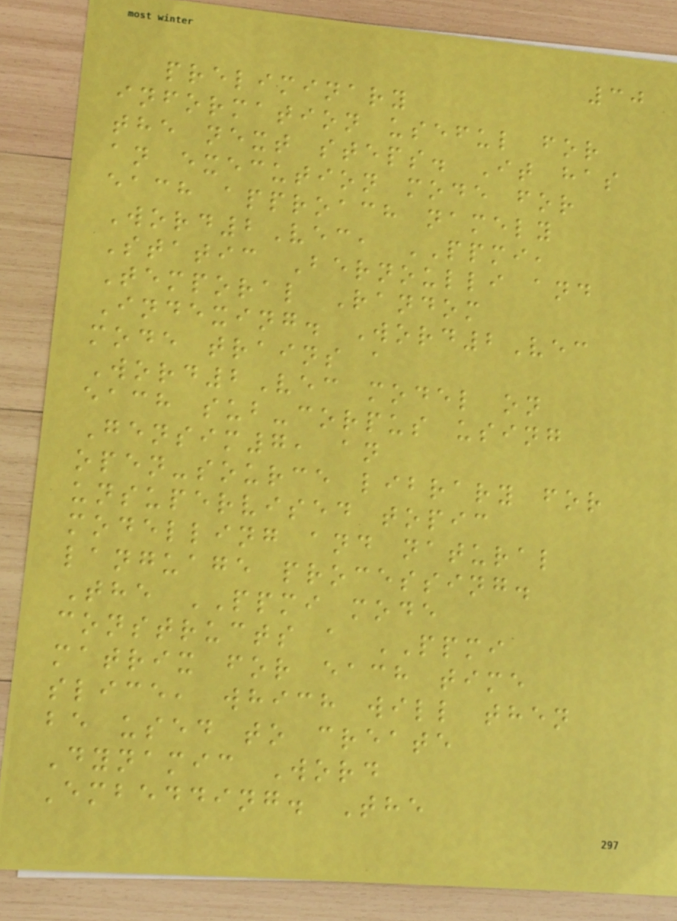30
preliminary
information useful for
the next steps. It has
an execution mode for
each approach namely
Word2Vec, PPMI,
Static Bernoulli and
Temporal Random
Indexing. Word2Vec
mode trains a
Word2Vec model on
each sub-corpus using
Gensim7, an
open-source library for
unsupervised topic
modelling and natural
language processing.
The PPMI mode
constructs a PPMI
matrix for each time
slice, which will then
be used to create
Dynamic Word
Embedding. The
